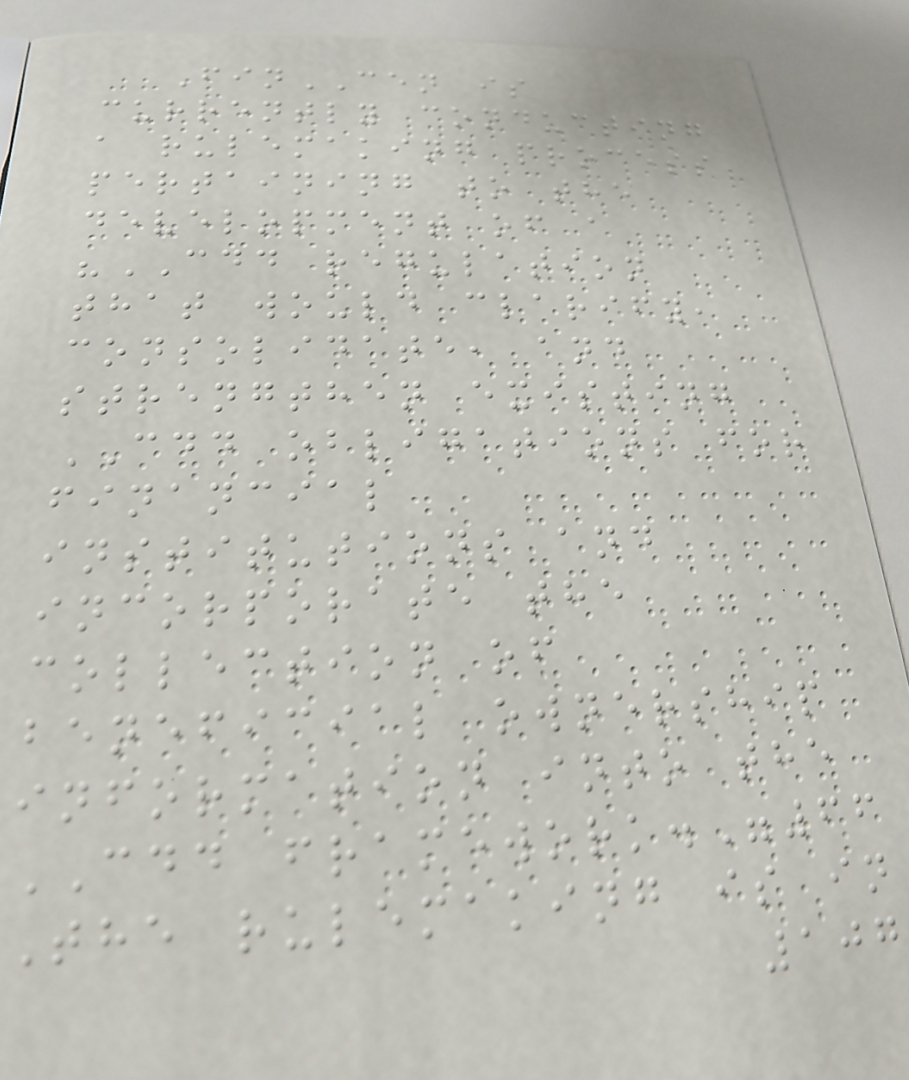FinCEN is
currently conducting
a rulemaking process
pertaining to the
development of a
"CDD regulation
that would clarify,
consolidate, and
strengthen existing
CDD obligations for
financial
institutions and
incorporate the
collection of
beneficial ownership
information into the
CDD framework."66
The rulemaking is in
107
